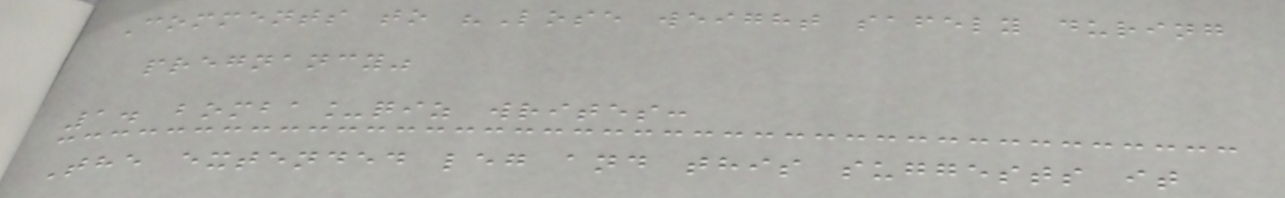Comments to "Lose weight safely during
pregnancy"
1. bomba_qiz writes:
The extended leg and this suggests it
